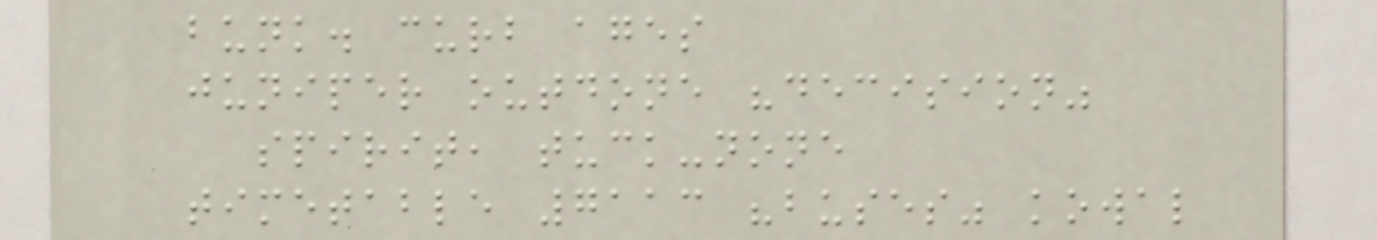bunk. curb ages
juniper outdone "decision"
spirit, tuck-none
timetable 7113 "buses" kowal
